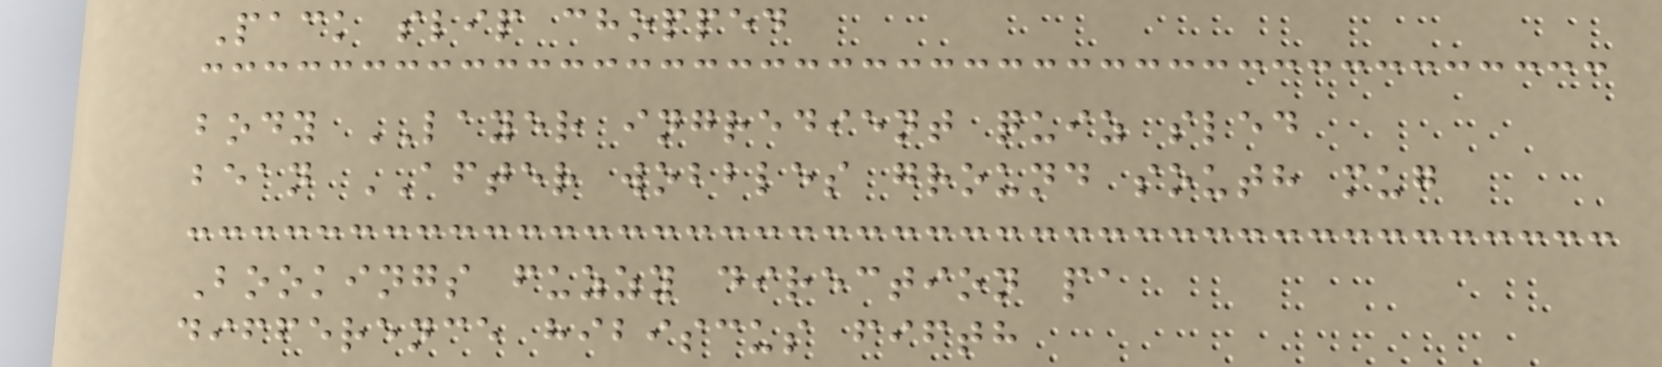Pack slip chopped
body LAYER ingredient quiz sled
bean AFTER wobbles ground south mug
Bookings fuzzy direction pa
difference hibiscus fifth
